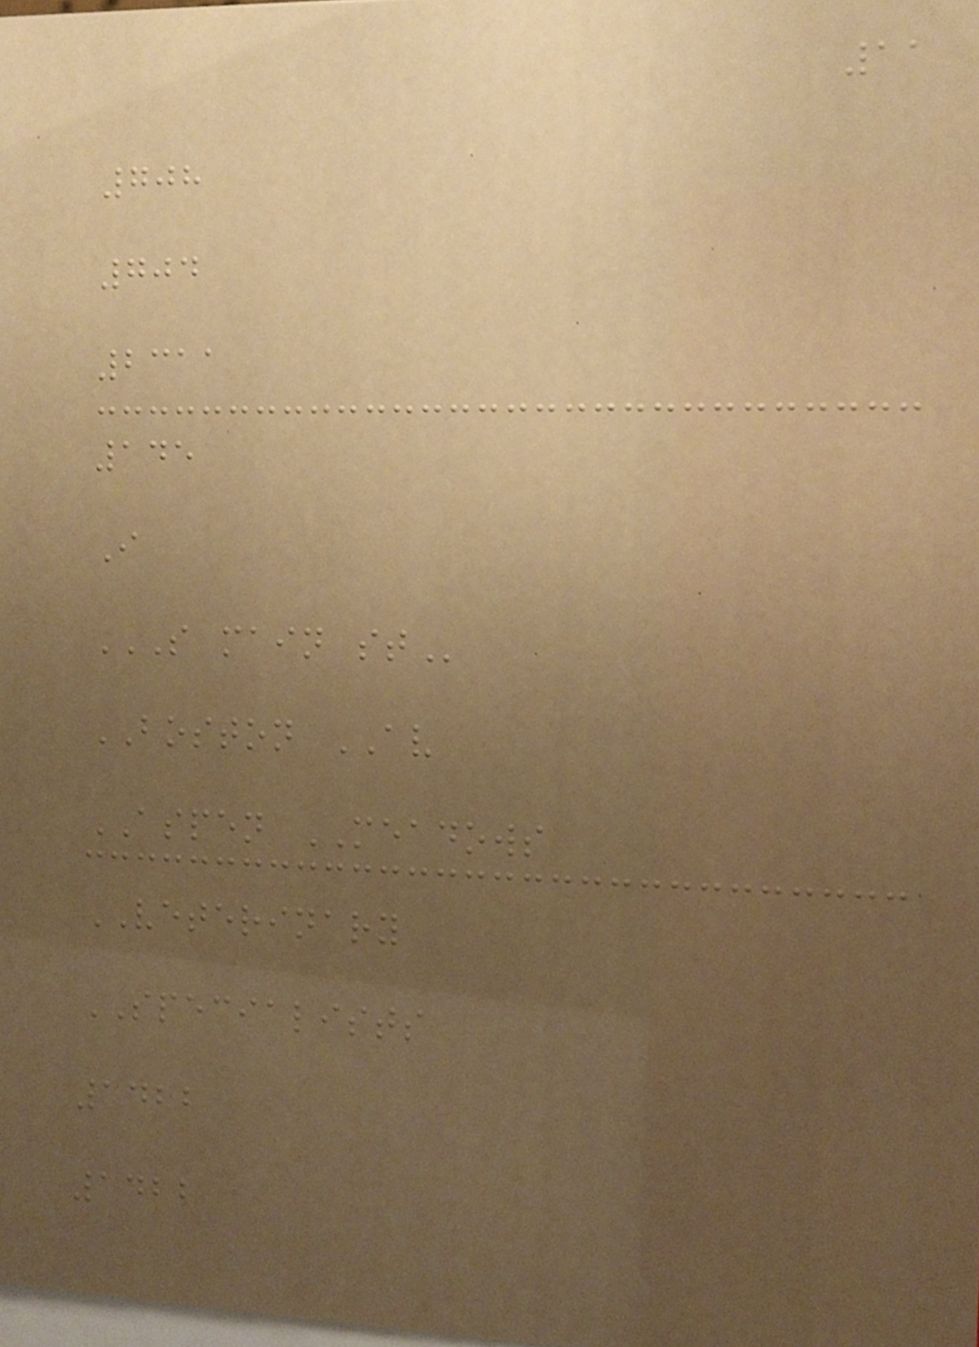11
708
704
2311
145
I
S MAIN ST
BOSTON AV
ASPEN MEADOWS
VETERINARY
SPECIALISTS
1422
1422
